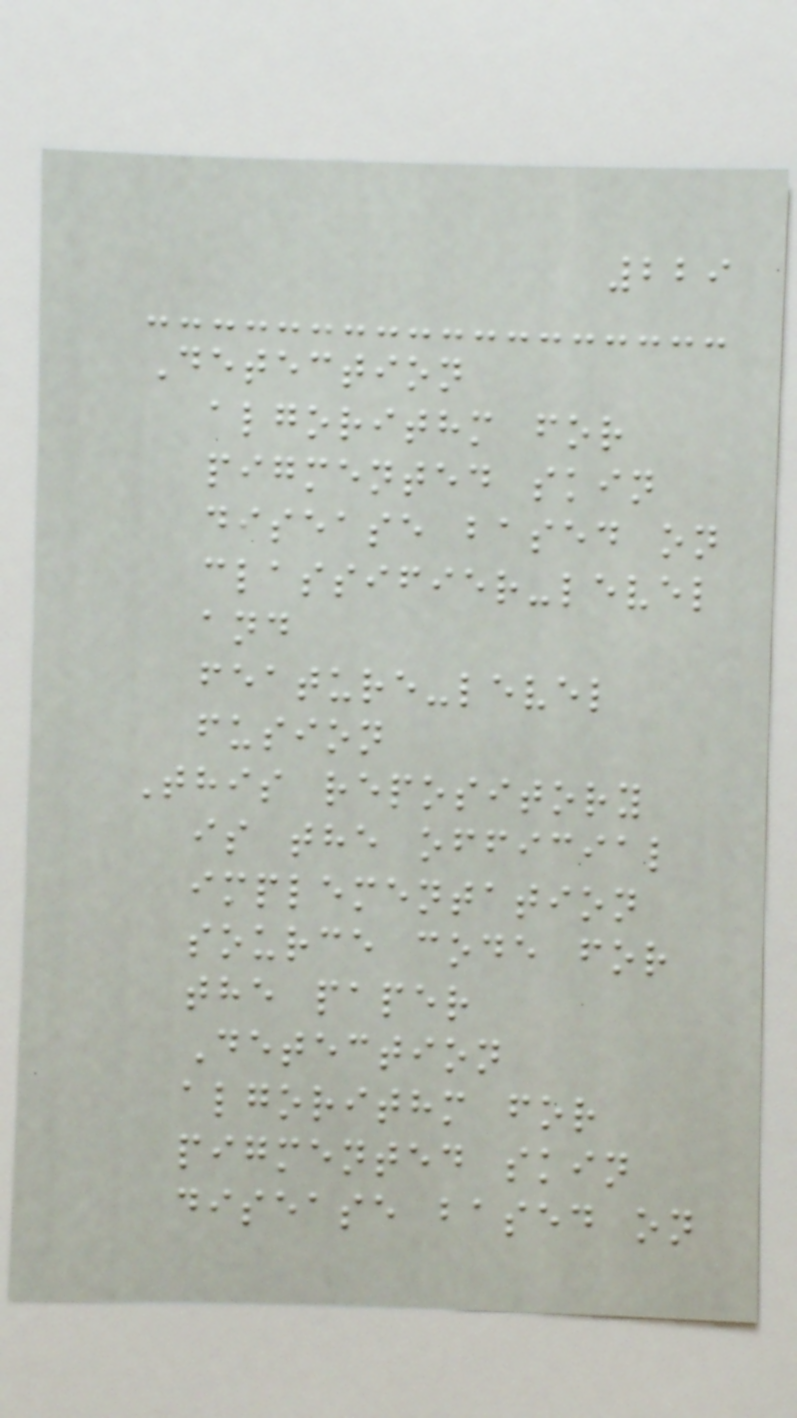229
Detection
algorithm for
pigmented skin
disease based on
classifier-level
and
feature-level
fusion
This repository
is the official
implementation
source code for
the paper
Detection
algorithm for
pigmented skin
disease based on
